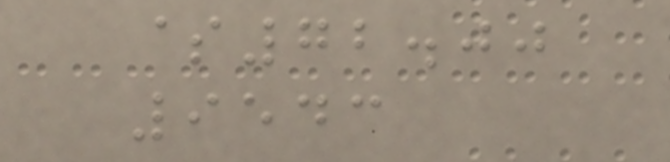$72.00
9543
